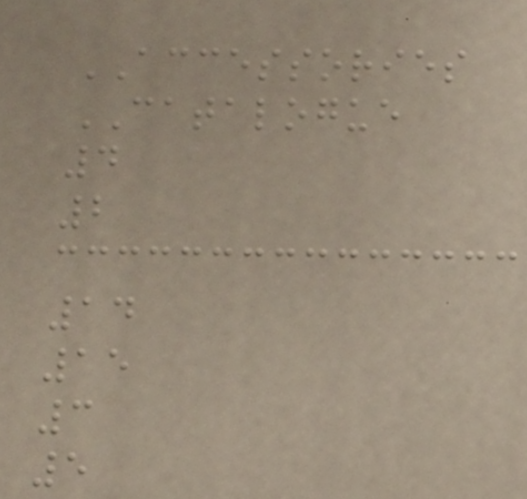ACCESSORIES
CATALOGUE
4
2
14
15
3
5
